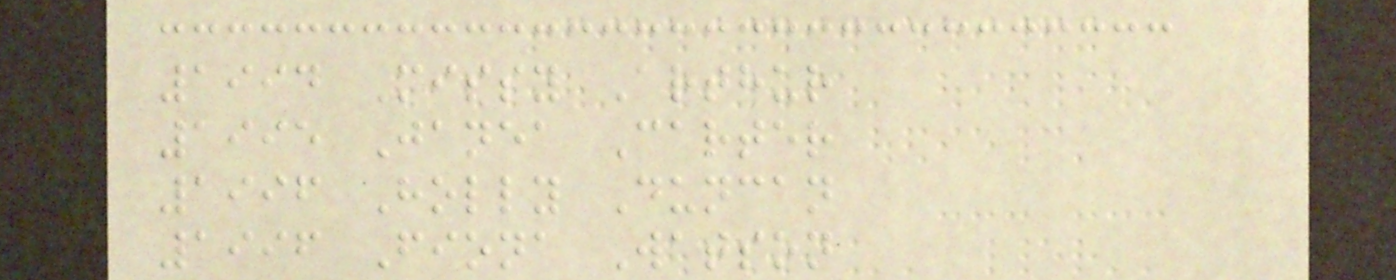1994 Missy Arthur
1995 Janea Carter
1996 Holly Duncan
1996 Fiona Watson
